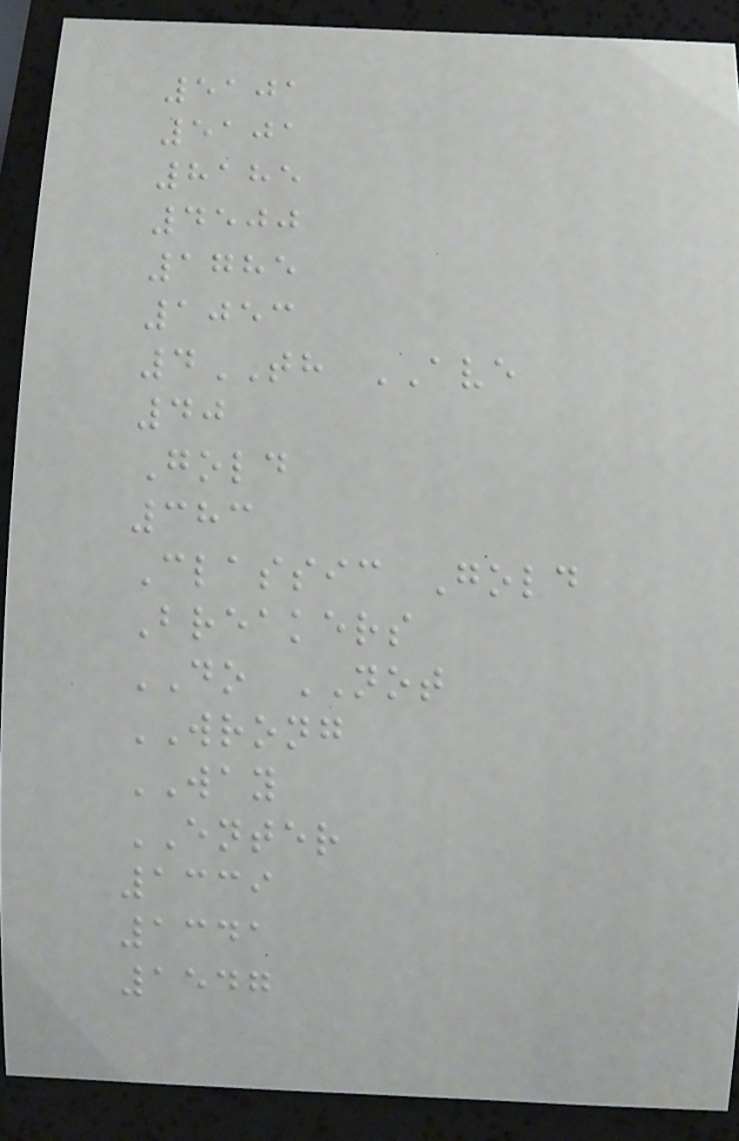5101
5101
8185
4500
1785
1053
4TH AVE
40
Gold
383
Classic Gold
Breakers
DO NOT
WRONG
WAY
ENTER
1339
1341
1547
